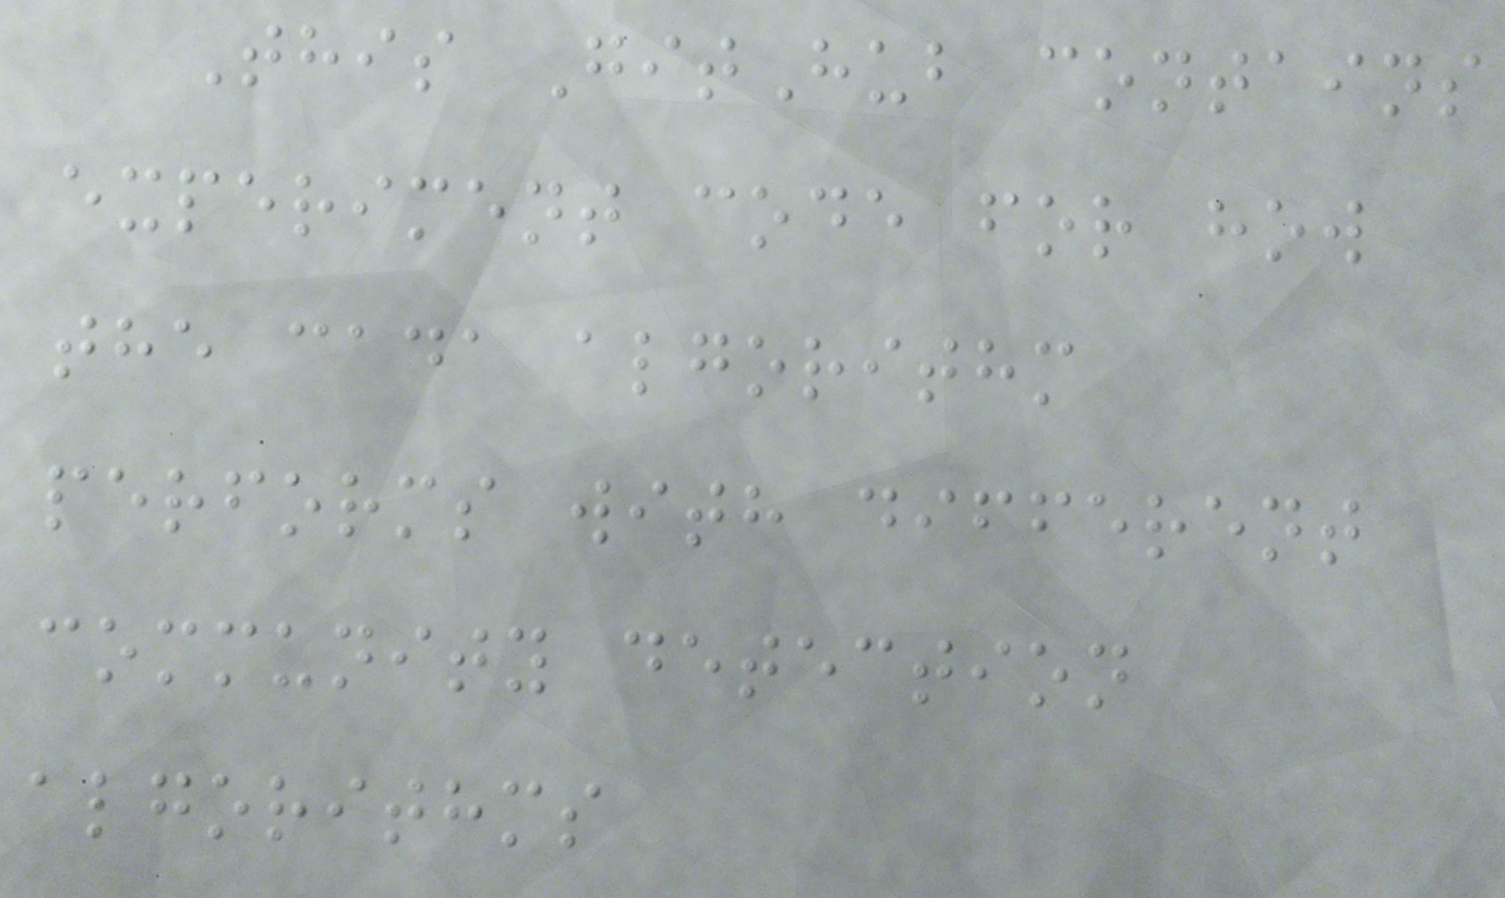This GitHub contains
experiment code for how
the cada algorithm
performs with different
community detection
algorithms
